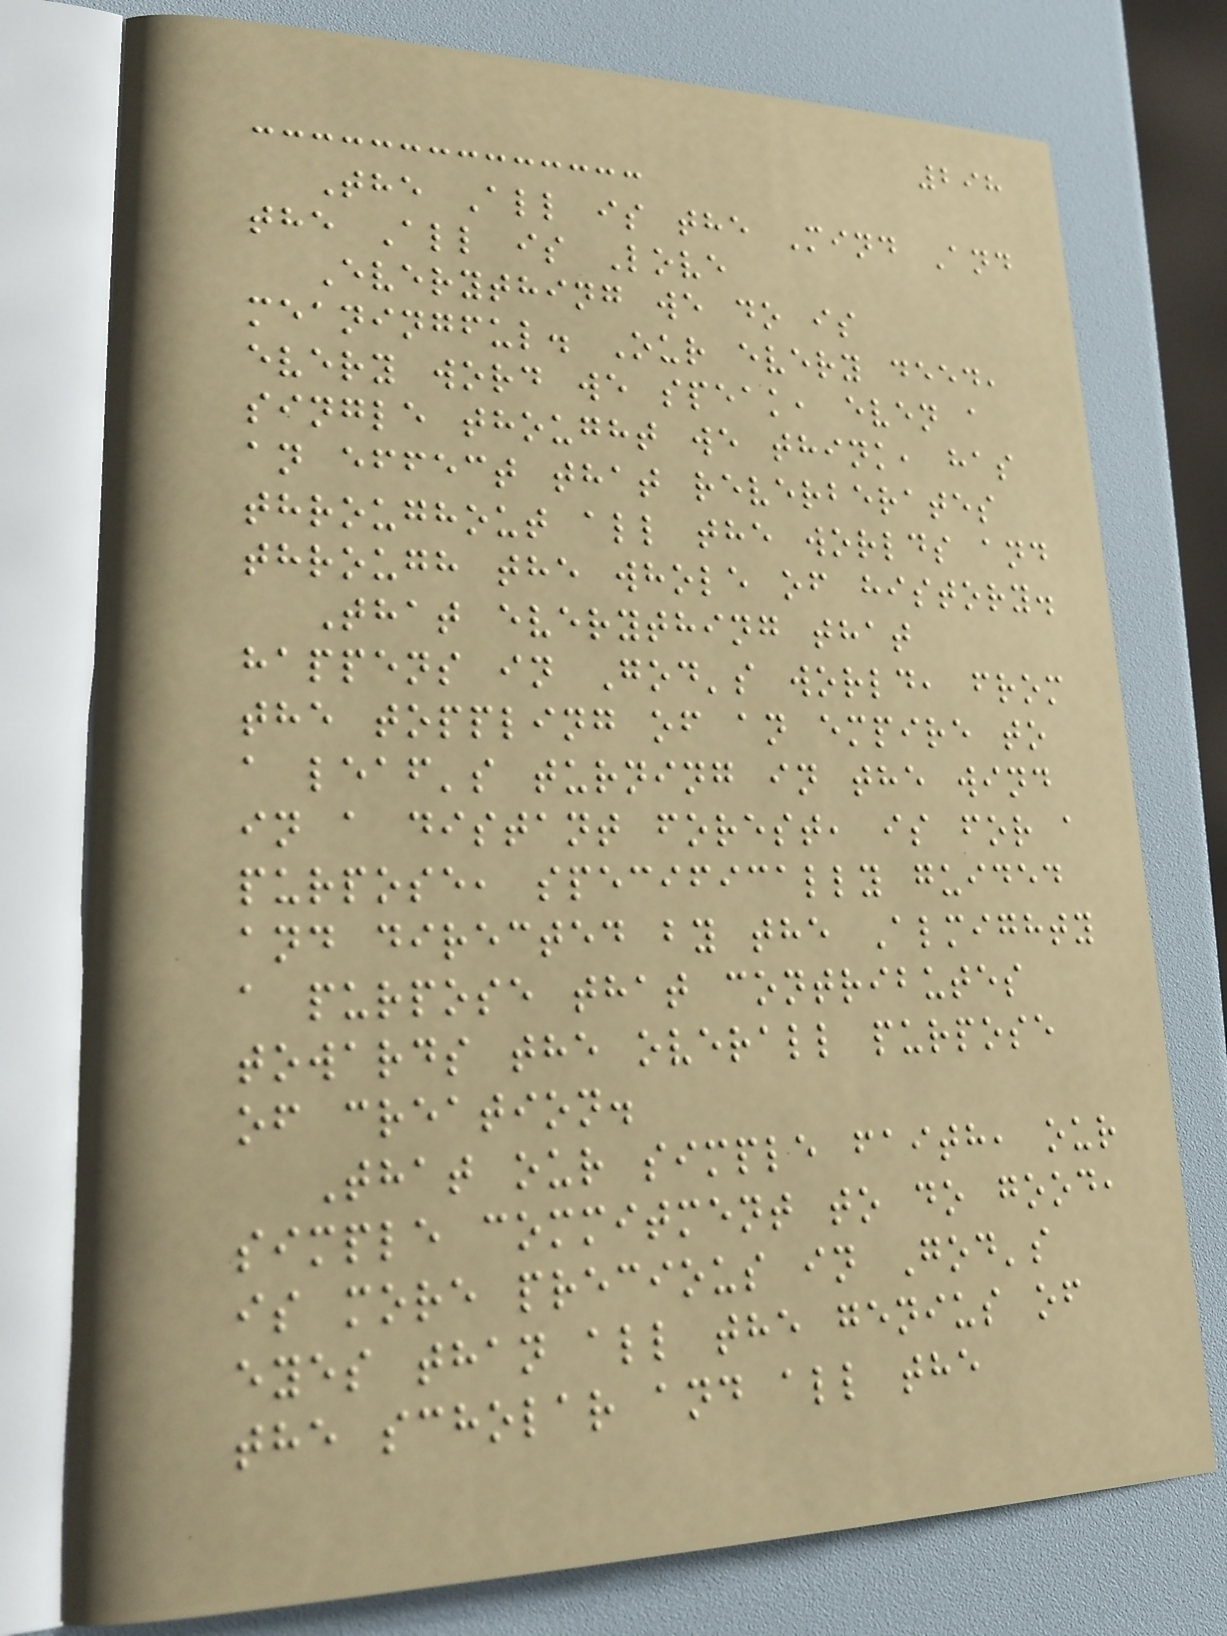298
The All is the Mind And
the All is Love
Everything we do is
meaningful. Our every deed,
every word we speak, even a
single thought we think, has
an effect that reverberates
throughout all the worlds and
through the whole of history.
That everything that
happens in God's world, from
the toppling of an empire to
a leaf's turning in the wind
in a distant forest, is for a
purpose, specifically guided
and directed by the Almighty
a purpose that contributes
towards the overall purpose
of creation.
That our simple faith, our
simple commitment to do good,
is more precious in God's
eyes than all the genius of
the scholar and all the
